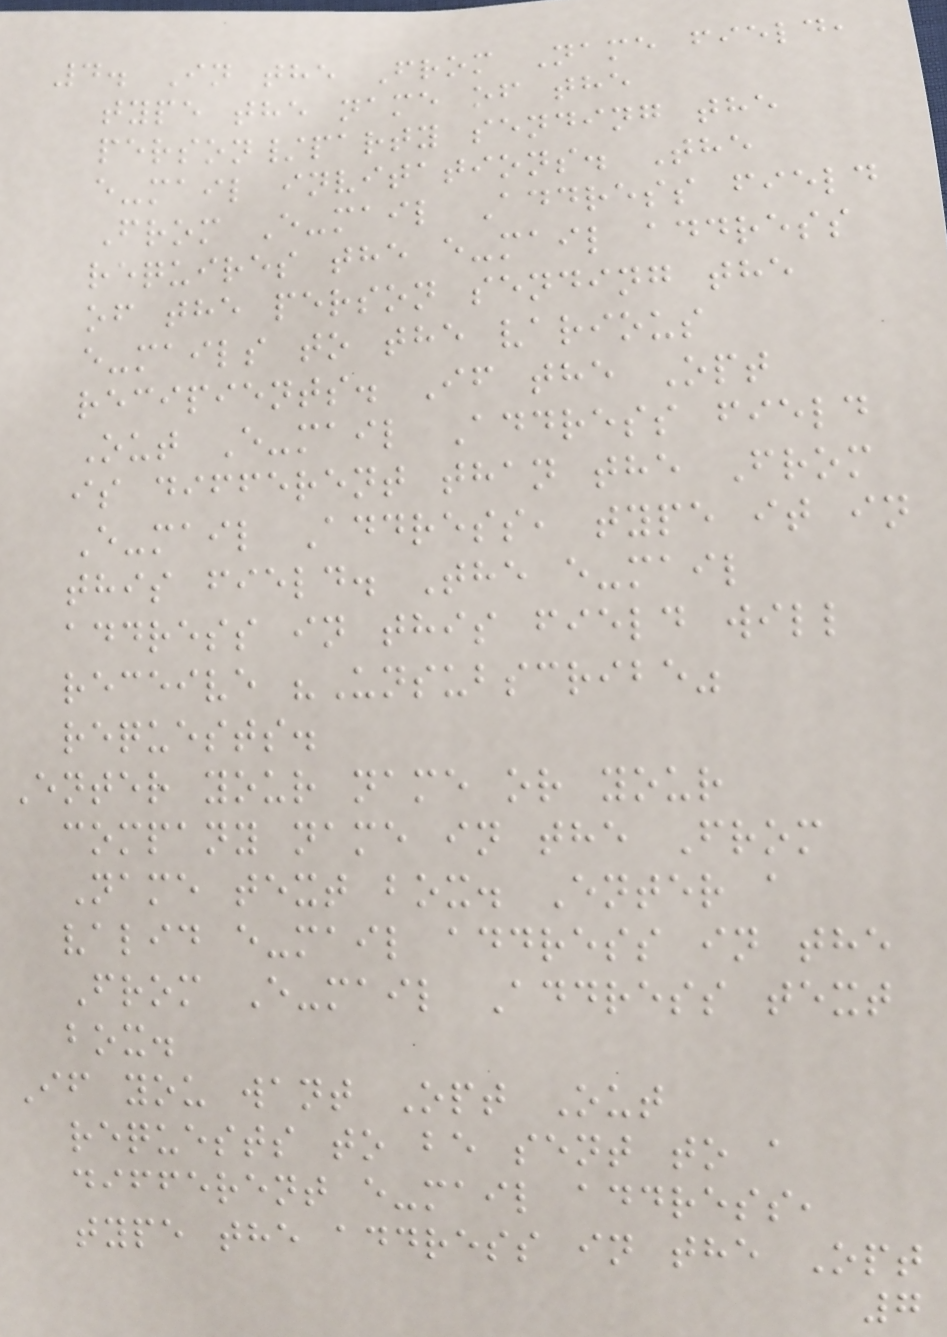4. In the From Name field,
type the name of the
person/party sending the
e-mail invitations. The
From E-mail Address field
requires the e-mail address
of the person sending the
e-mails to the various
recipients. If the Opt
Out E-mail Address field
is different than the From
E-mail Address, type it in
this field. The e-mail
address in this field will
receive "Unsubscribe"
requests.
Enter your name or your
company name in the From
Name text box. Enter a
valid e-mail address in the
From E-mail Address text
box.
If you want Opt Out
requests to be sent to a
different e-mail address,
type the address in the Opt
7
